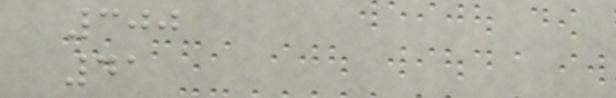300
41
